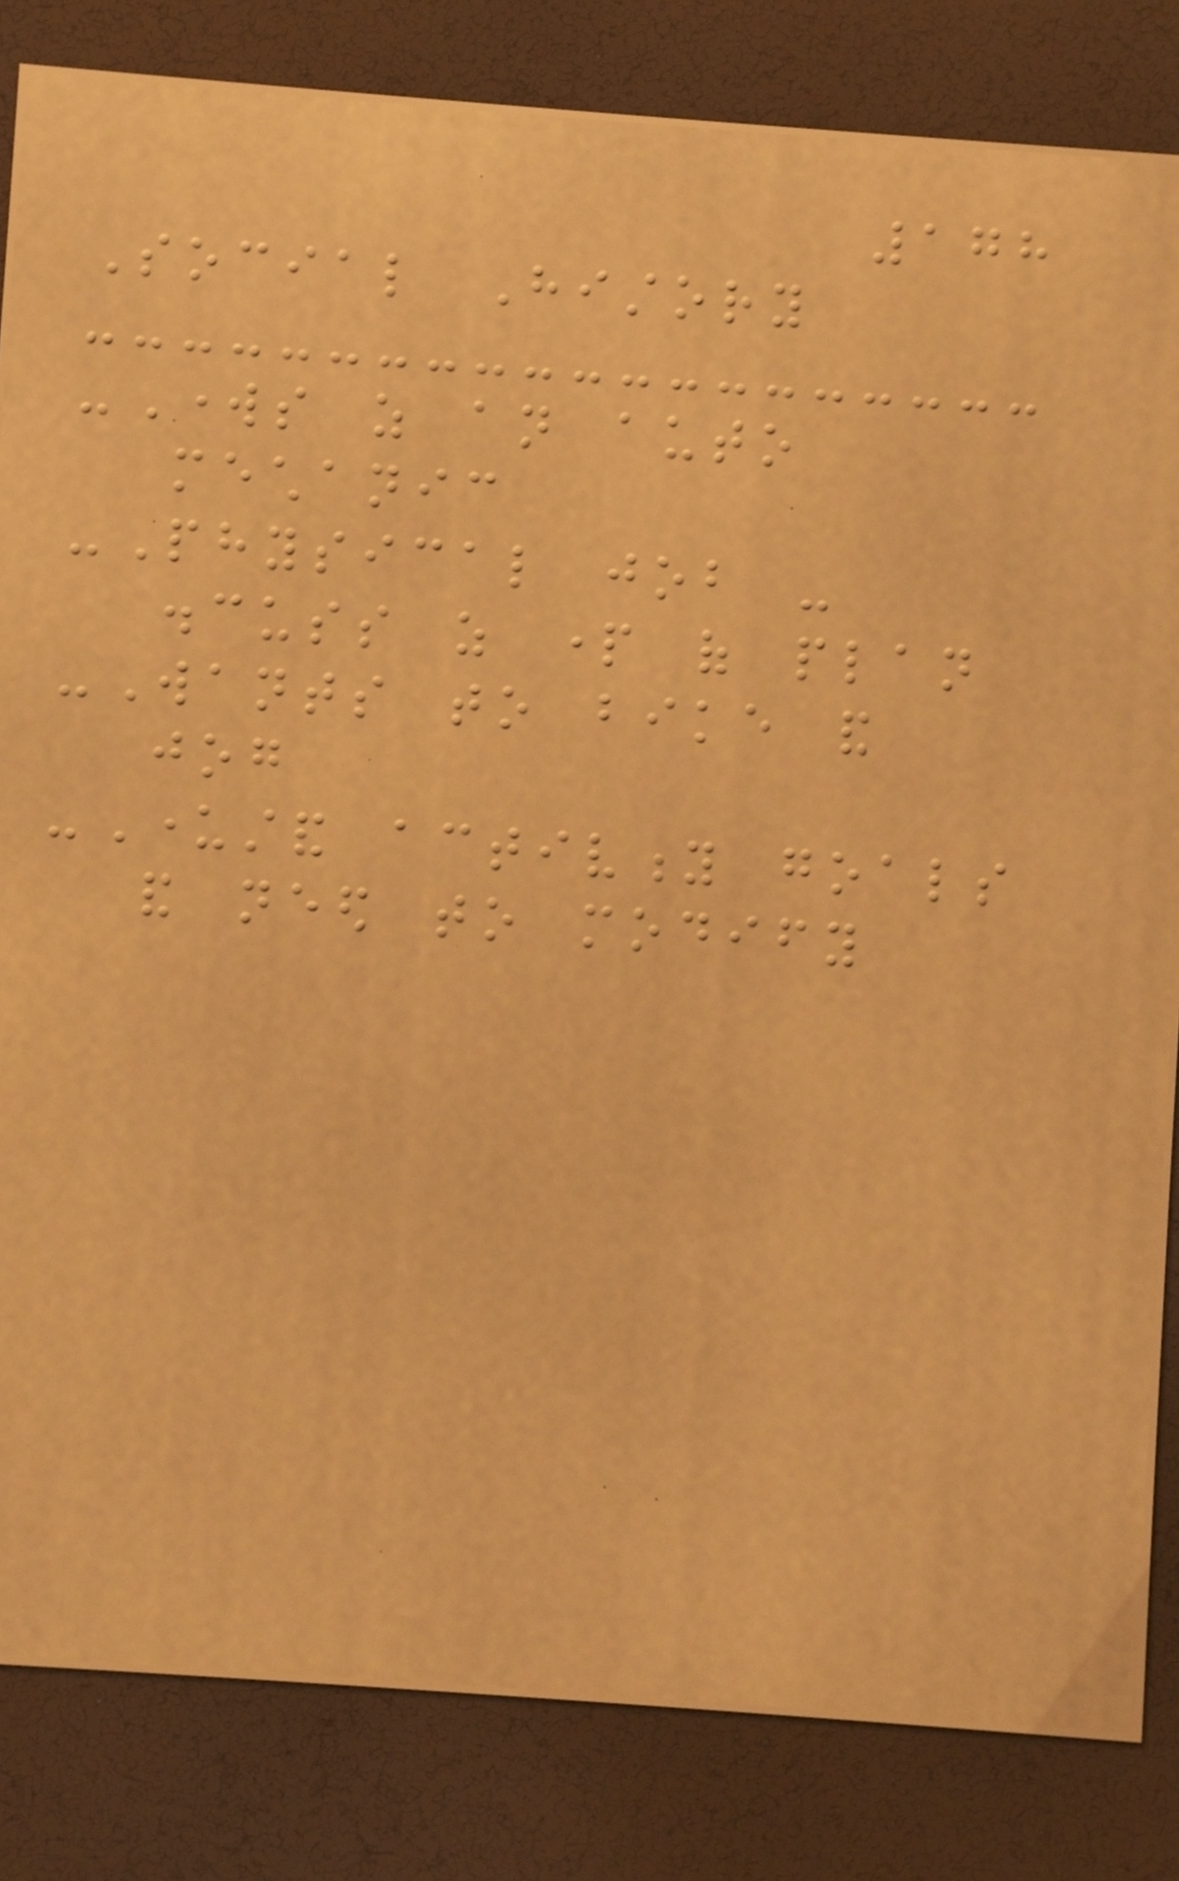178
Social History
-Works as an auto
mechanic
-Physical job -
discuss as part of plan
-Wants to bike and
jog
-Understand activity goals
and need to modify
